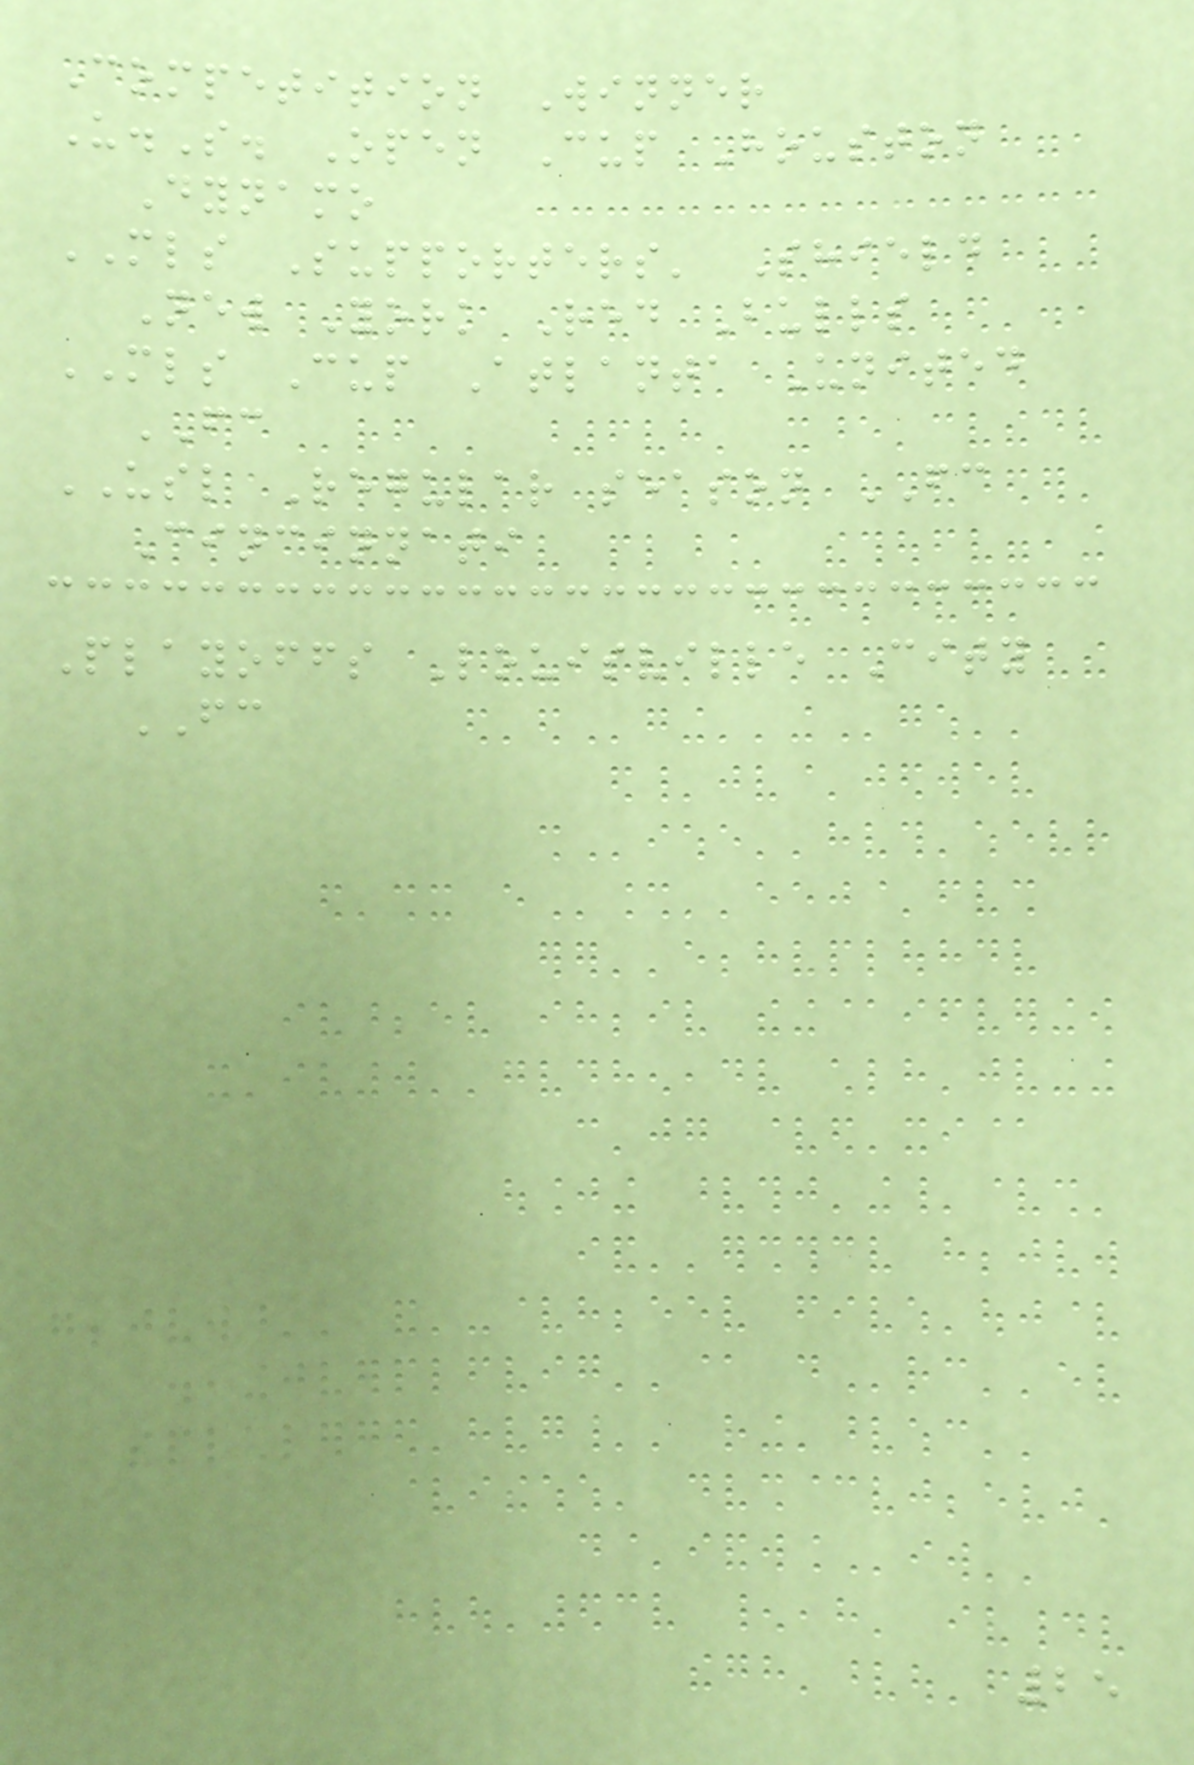Competition Winner
U.S. Open Cup Houston
Dynamo
MLS Supporters' Shield
New York Red Bulls
MLS Cup Atlanta United
FC
USL Regular season FC
Cincinnati
Playoffs Louisville City
FC
25
